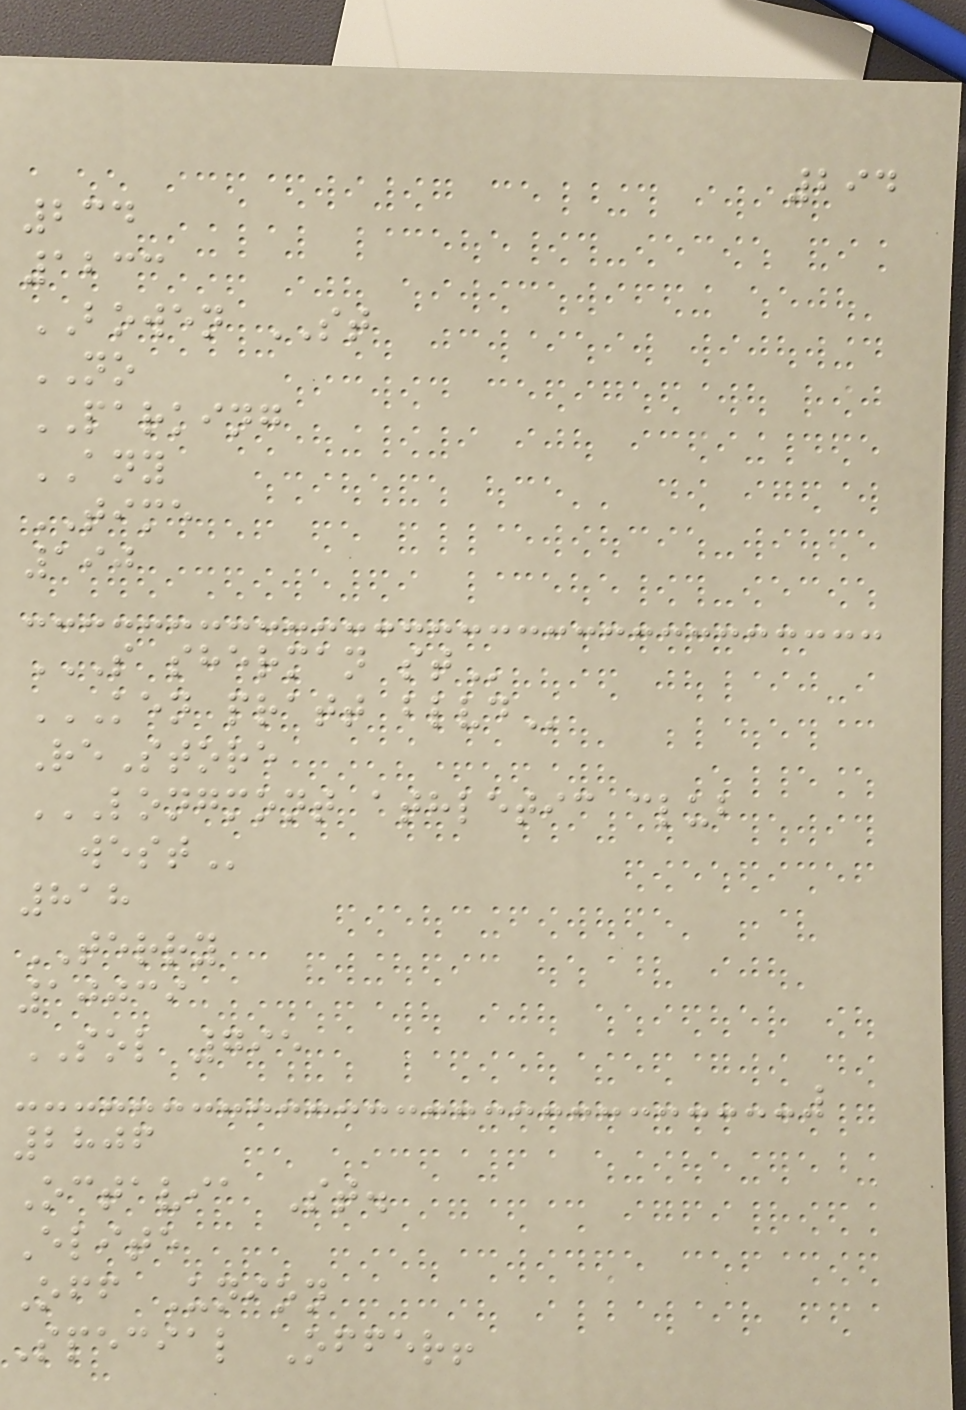294
234
1233
BOWEN ST
NO
PARKING
ANY
TIME
190
S SHERMAN ST
KEN PRATT BLVD
ReStore
LONGMONT ATHLETIC CLUB
WEST
818
TERRY
10039
SOL 795
2806
Octavia St.
Elite
Off Union
Special Offer!
